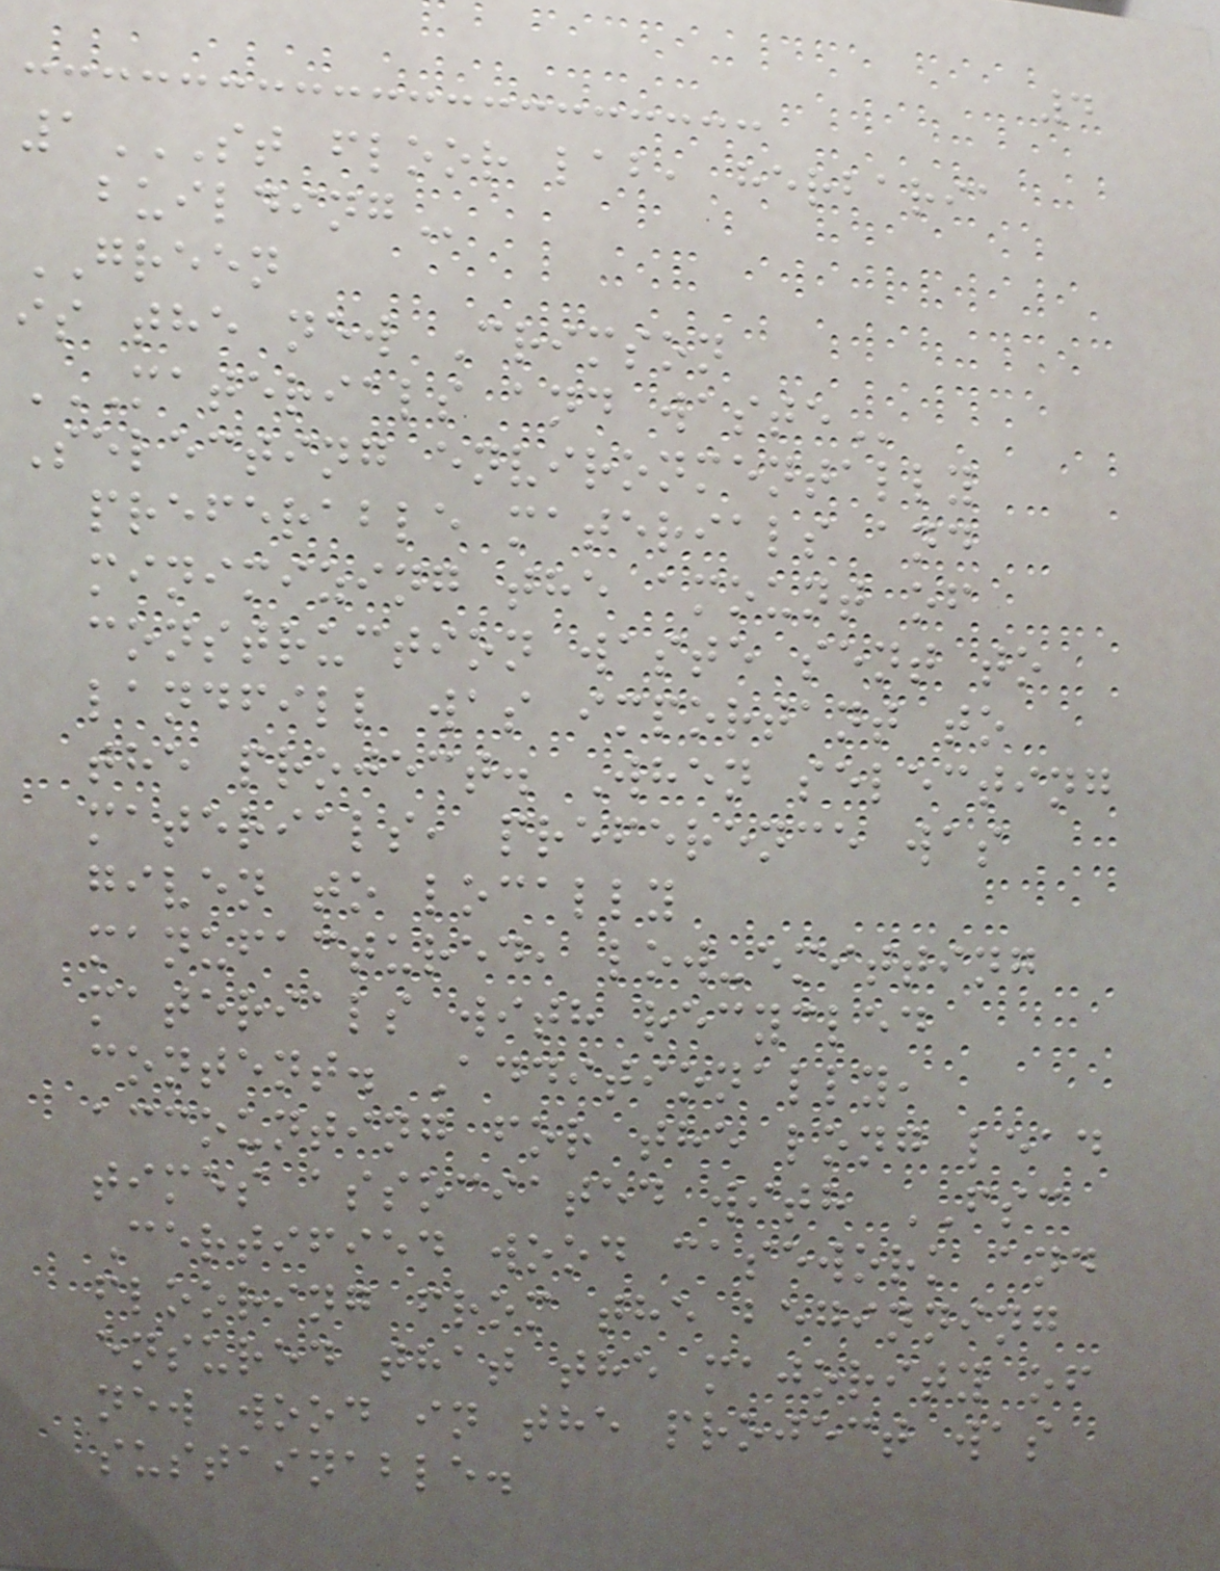4
1ST FLOOR LAB, HERBARIA
BUILDING
GREEN
is the new Crimson
MATERIALS AND WASTE
Selecting environmentally
preferable materials and
minimizing the amount of
construction waste sent to
landfill was important to
the project. When selecting
materials, preference was
given to locally
manufactured, low-emitting
materials with recycled
content. Additionally,
accounting for the long lead
times associated with FSC
Certified wood casework and
flooring from the beginning
ensured that the majority of
new wood in the project was
sustainable.
